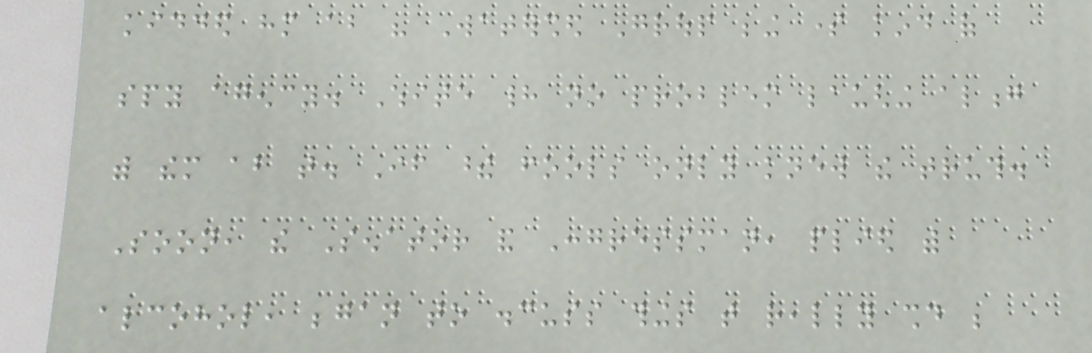kidded him about his Watershed Group being some kind of
spy agency. White had no problem laughing along
with them about that. If these fools only knew the truth.
Soon, the Senator and Congressman, plied with
alcohol, began to discuss things that really should be
